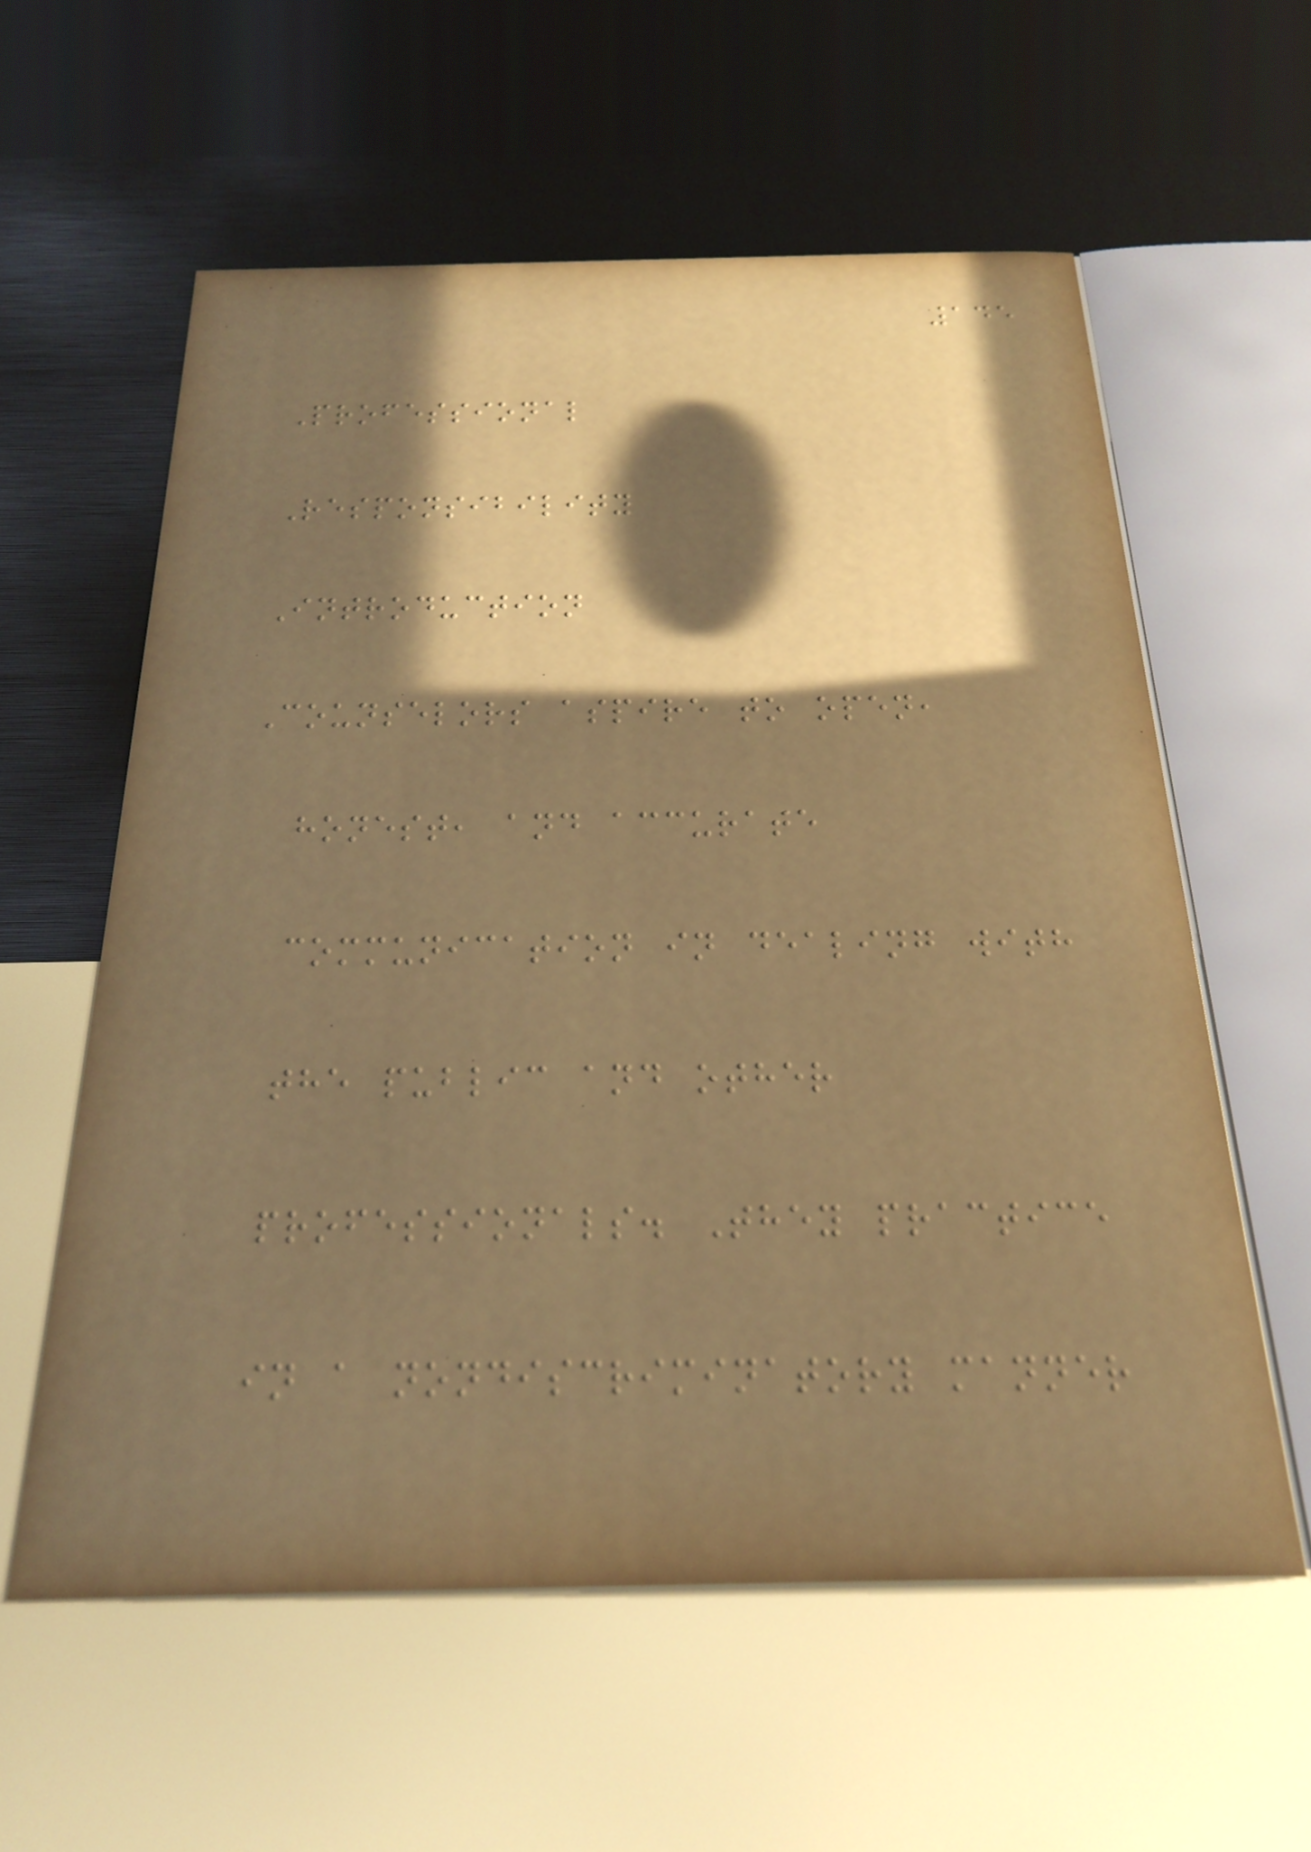145
Professional
Responsibility
Introduction
Counselors aspire to open,
honest, and accurate
communication in dealing with
the public and other
professionals. They practice
in a nondiscriminatory manner
